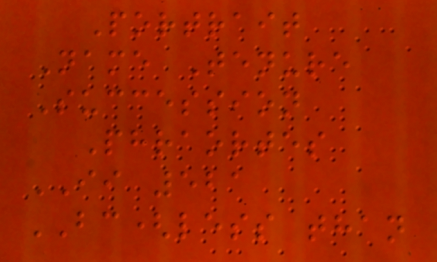Portrait
Name Tenure
Succession
Phraortes
II 521
BC(less than
